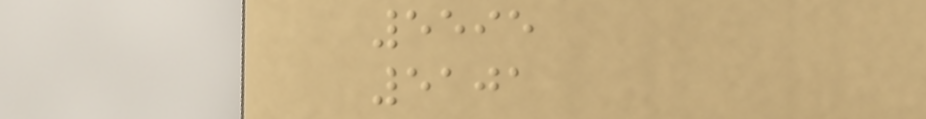5595
5101
